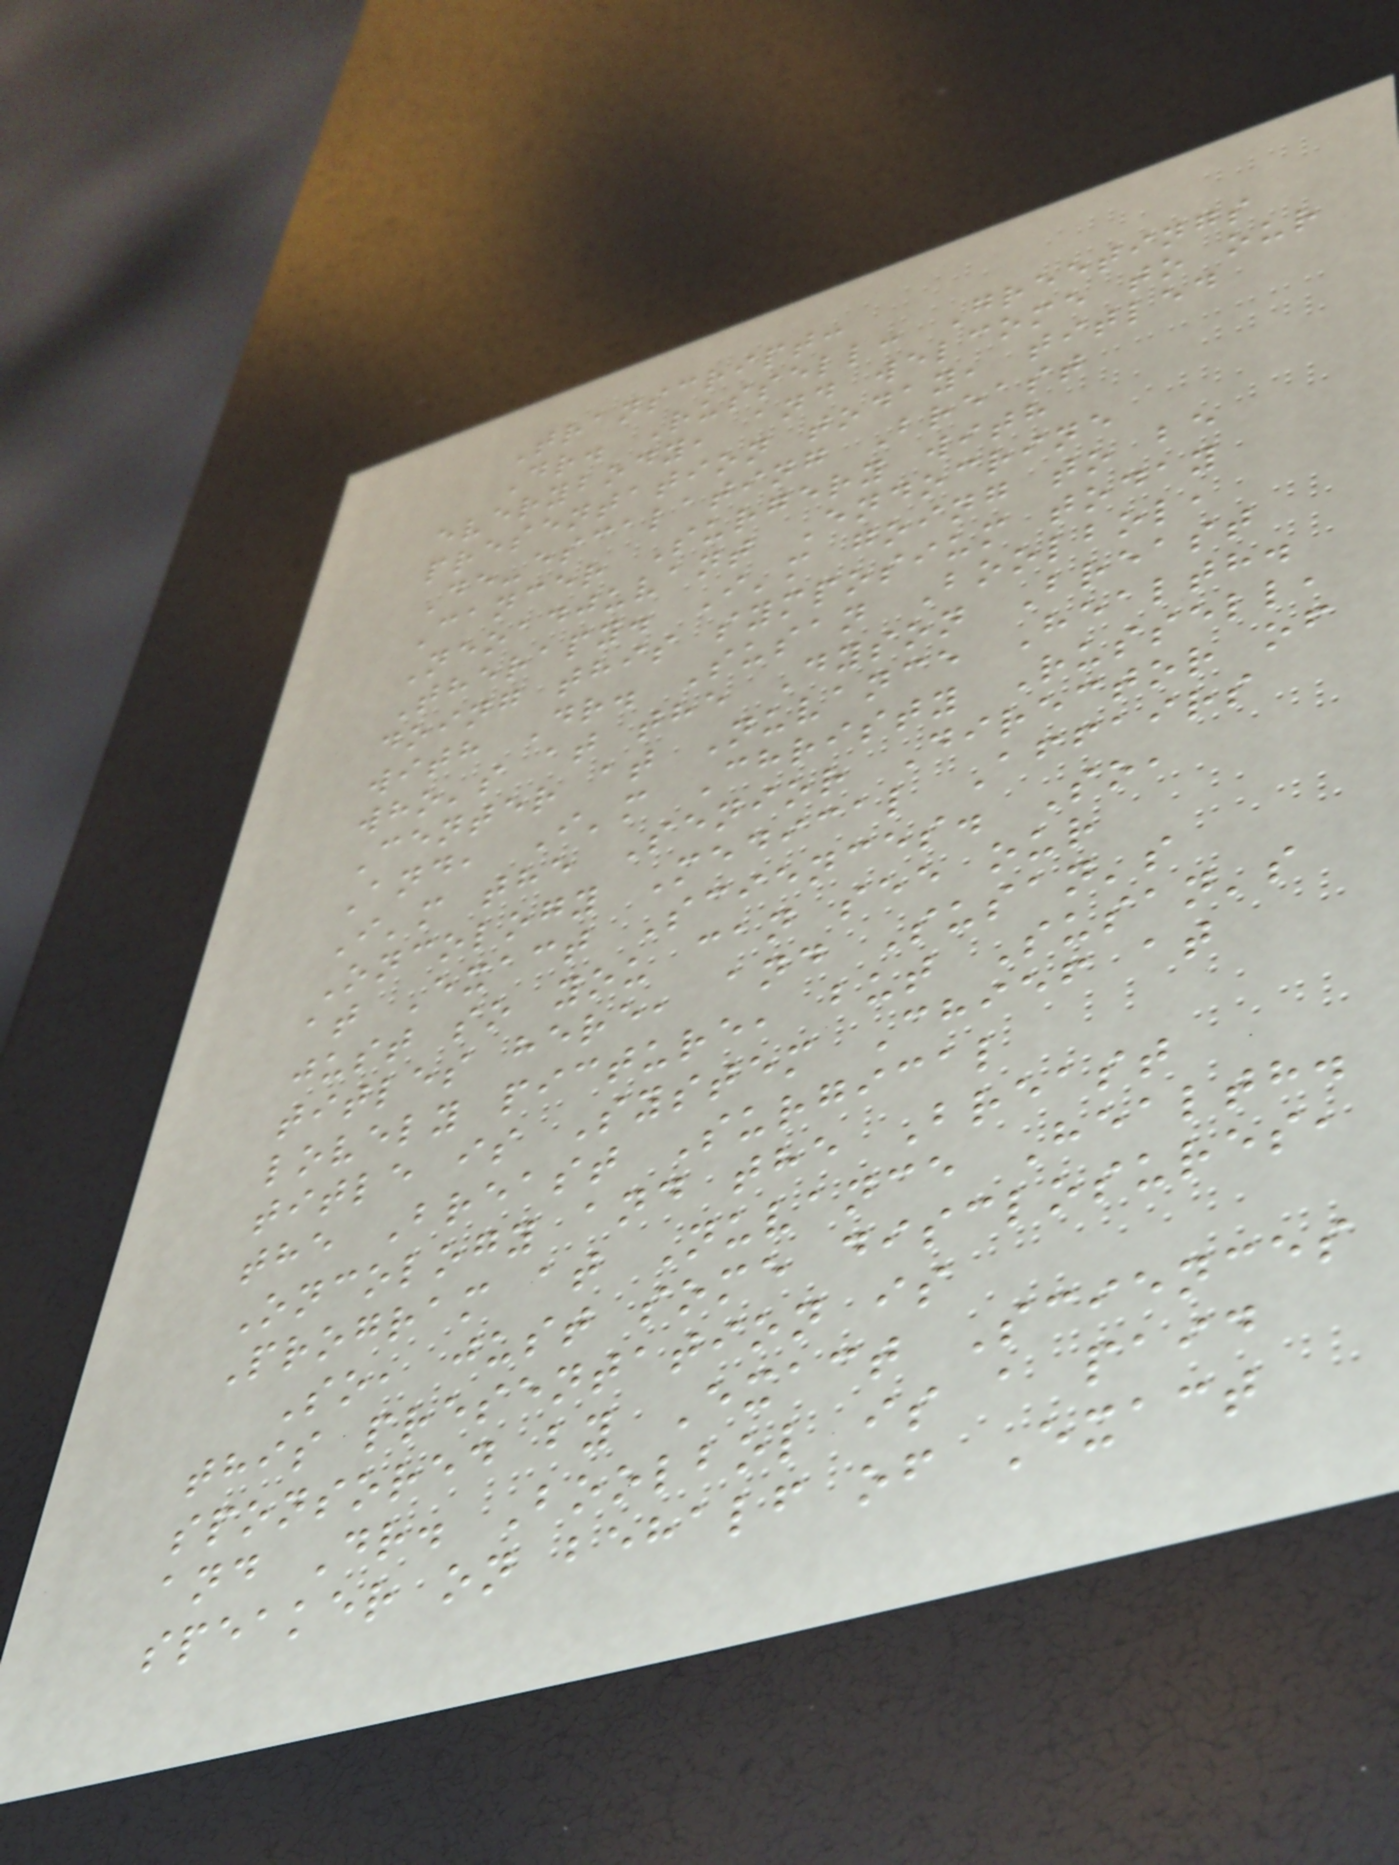Transcript:
Dr. Russell: Greetings
everybody, and welcome to our
presentation today, titled
De-escalating Breast
Cancer Surgery with
Neoadjuvant Endocrine
Therapy. I'm going to be
doing this symposium today
with Dr. Susan Boolbol,
who's at the Dyson Breast
Center at Nuvance Health.
And, I'm Christy Russell,
I'm the Senior Director of
Oncology Medical Affairs
at Exact Sciences. So,
just so you can see our
titles here, and Susan's
lovely picture, but Susan's
title is System Chief at
the Breast Surgical
Oncology and the Breast
Program at Nuvance Health.
So, just some disclosures,
this presentation is
sponsored by Exact Sciences
and Dr. Boolbol is a paid
speaker on behalf of Exact
